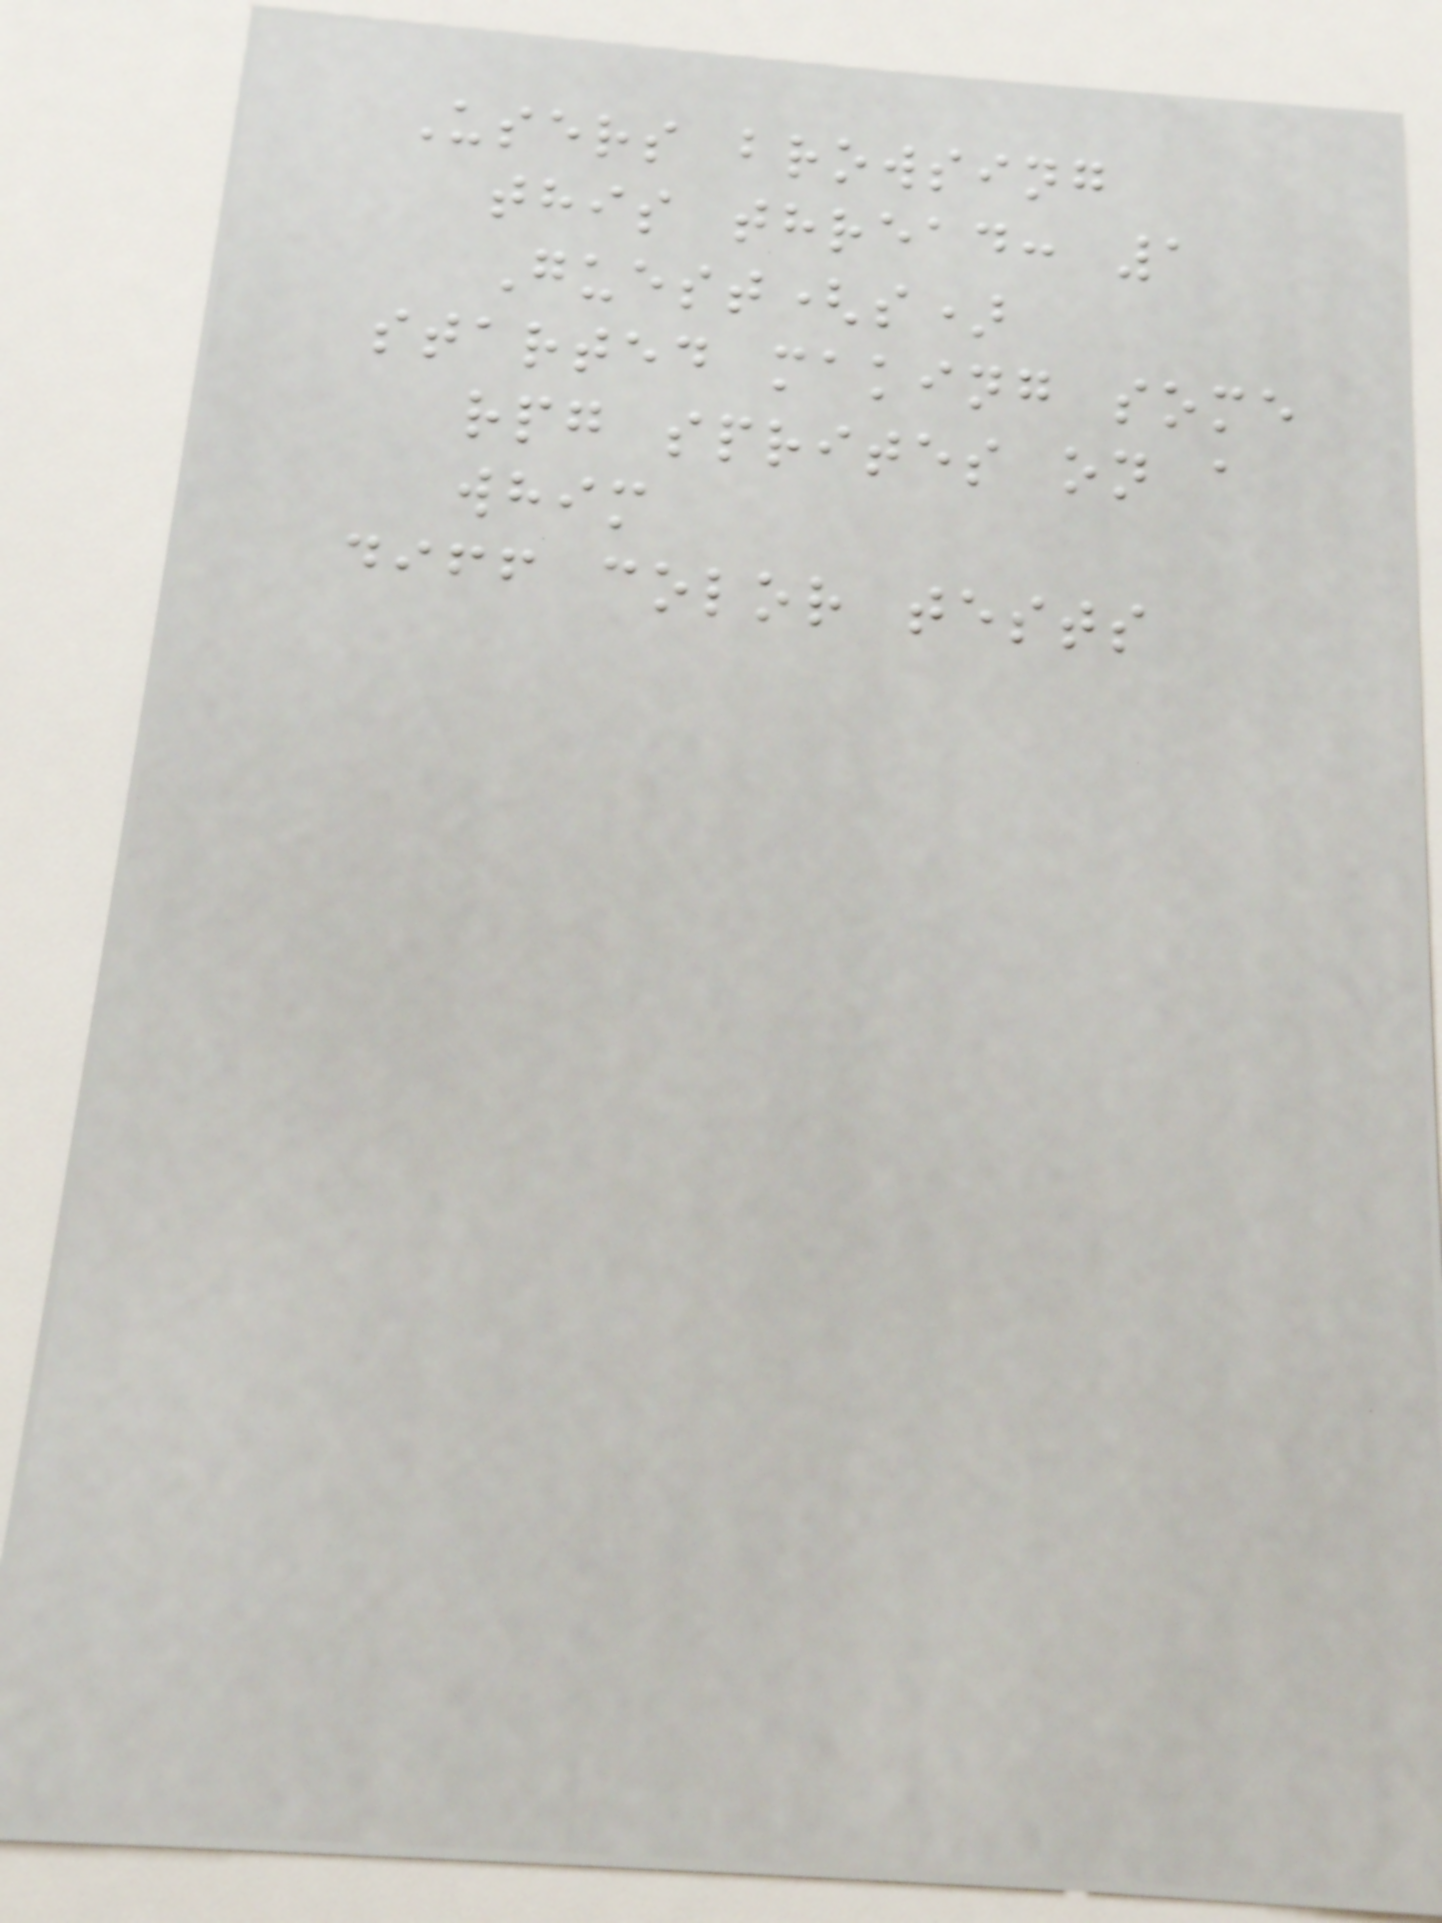Users browsing
this thread: 1
Guest(s)
started making some
rpg sprites on a
whim
diff color tests
